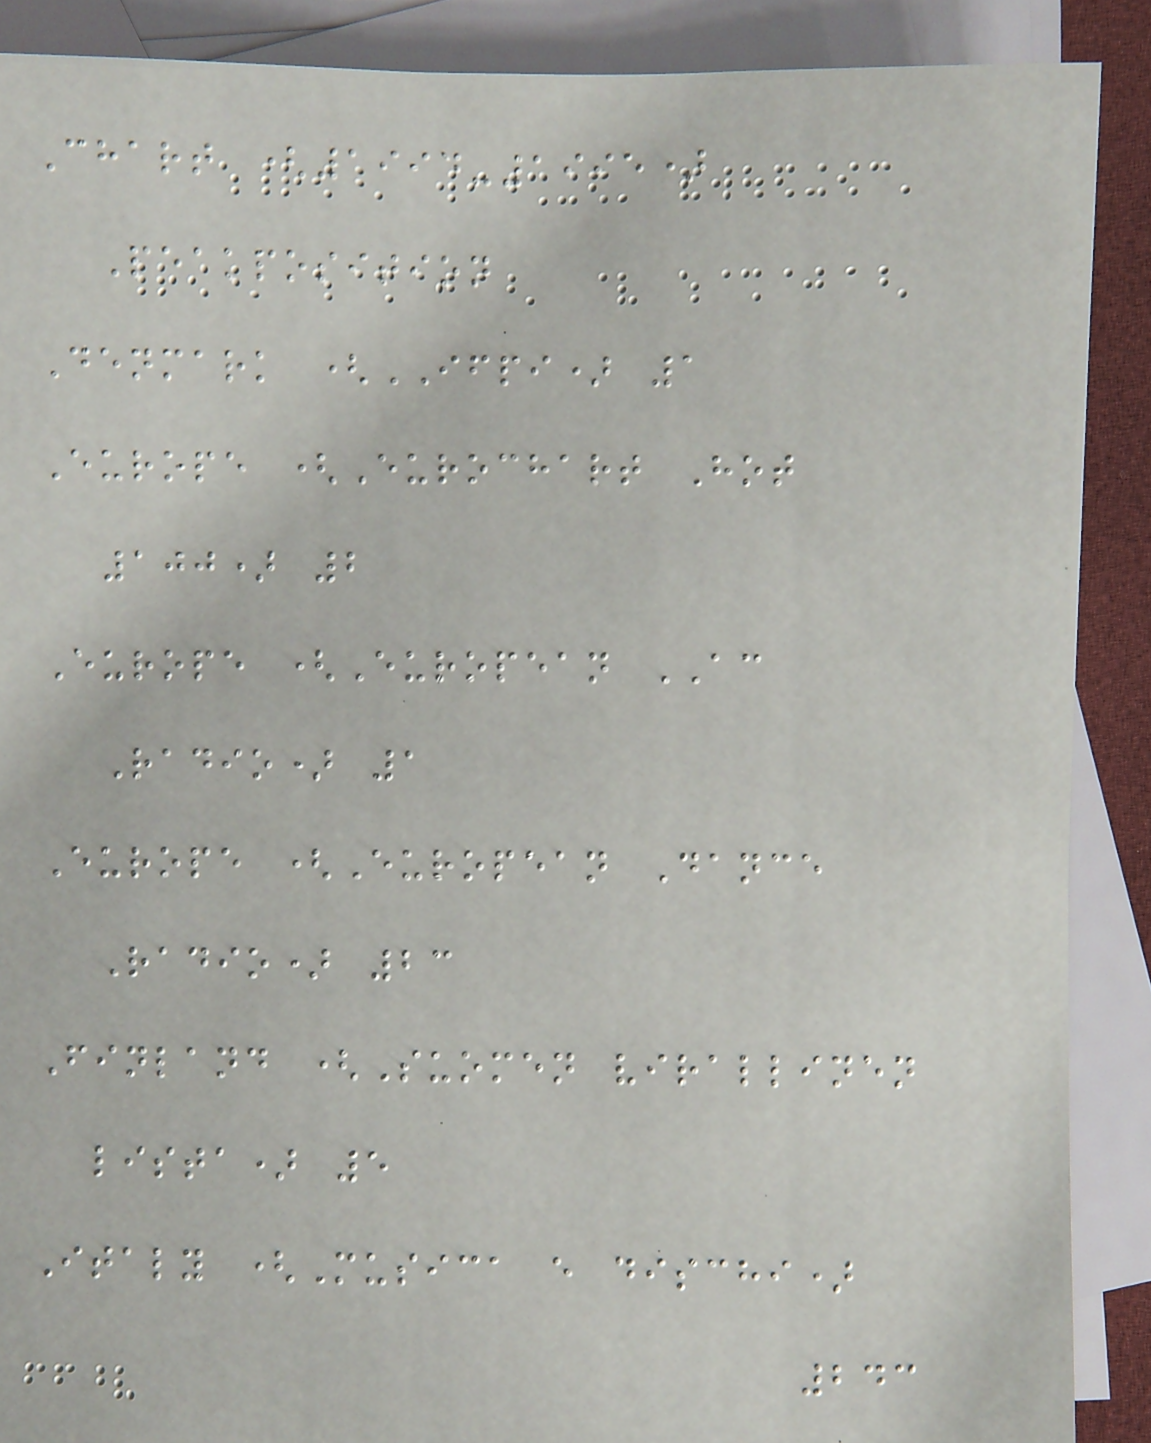Chart (1994-1995)
Peakposition
Denmark (IFPI) 1
Europe (Eurochart Hot
100) 2
Europe (European AC
Radio) 1
Europe (European Dance
Radio) 23
Finland (Suomen virallinen
lista) 5
Italy (Musica e dischi)
243
